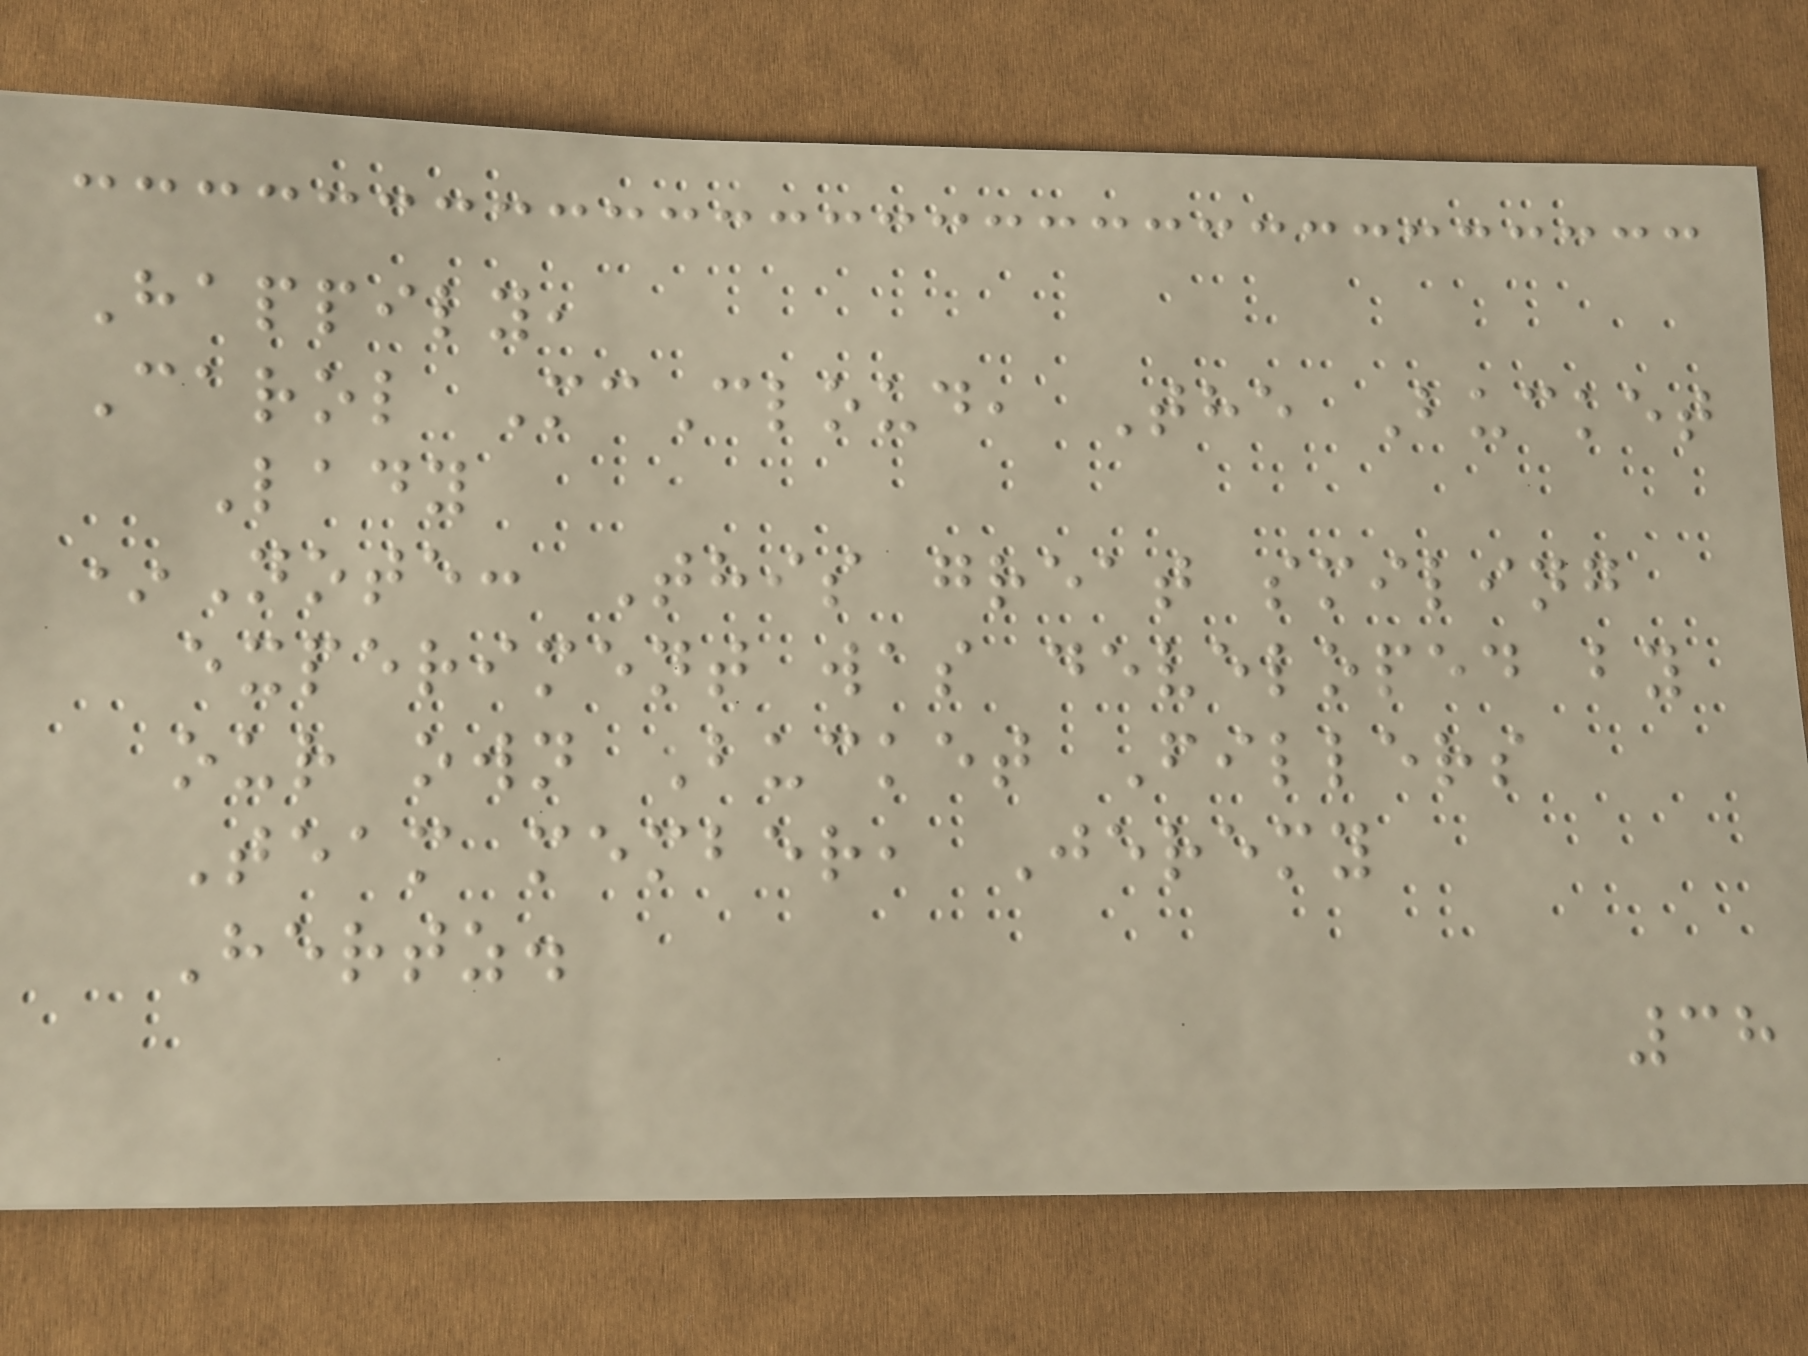Happily,
Carol McCloud, The Bucket
Lady
*Note: This great smiling
experiment was developed by
our own Bucket Fillers
Team member, Jeremy
Hertz.
38
